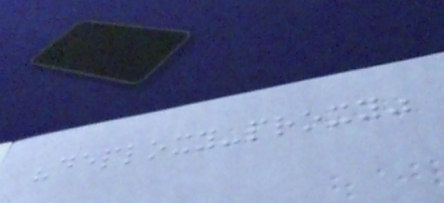"deploxy-proxy"
